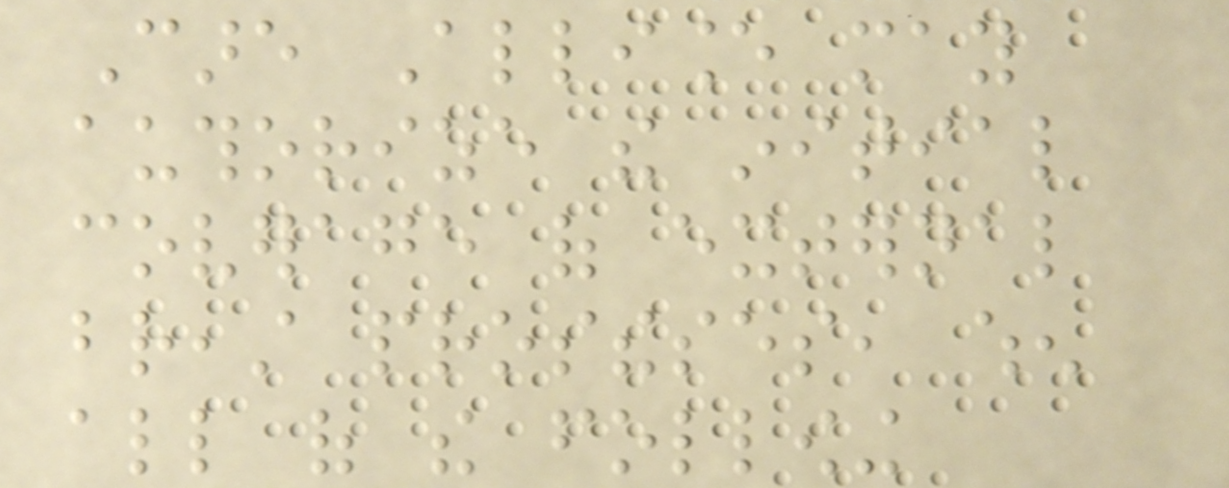Care Alliance may
authorize the initial
coverage of external
breast prostheses, when
all of the following
